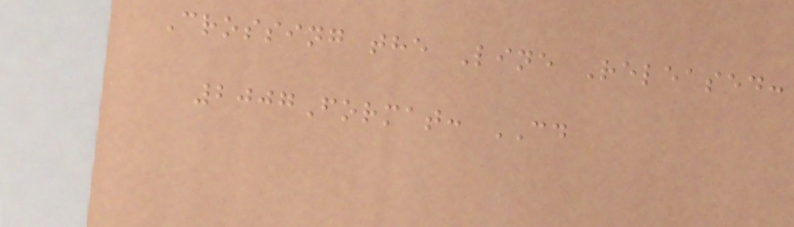Crossing the Line Released:
2007Format: CD
